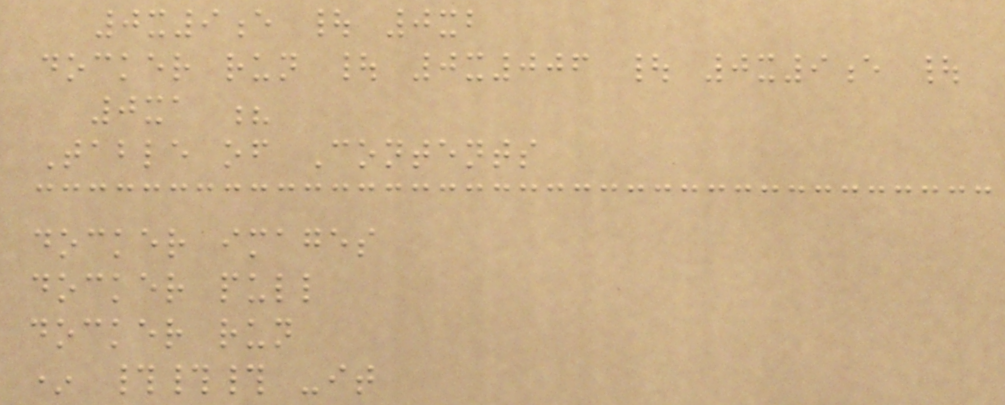0x9e | 0xb
docker run | 0x006 | 0x9e |
0xa ?
Table of Contents
docker images
docker pull
docker run
* ### -it
